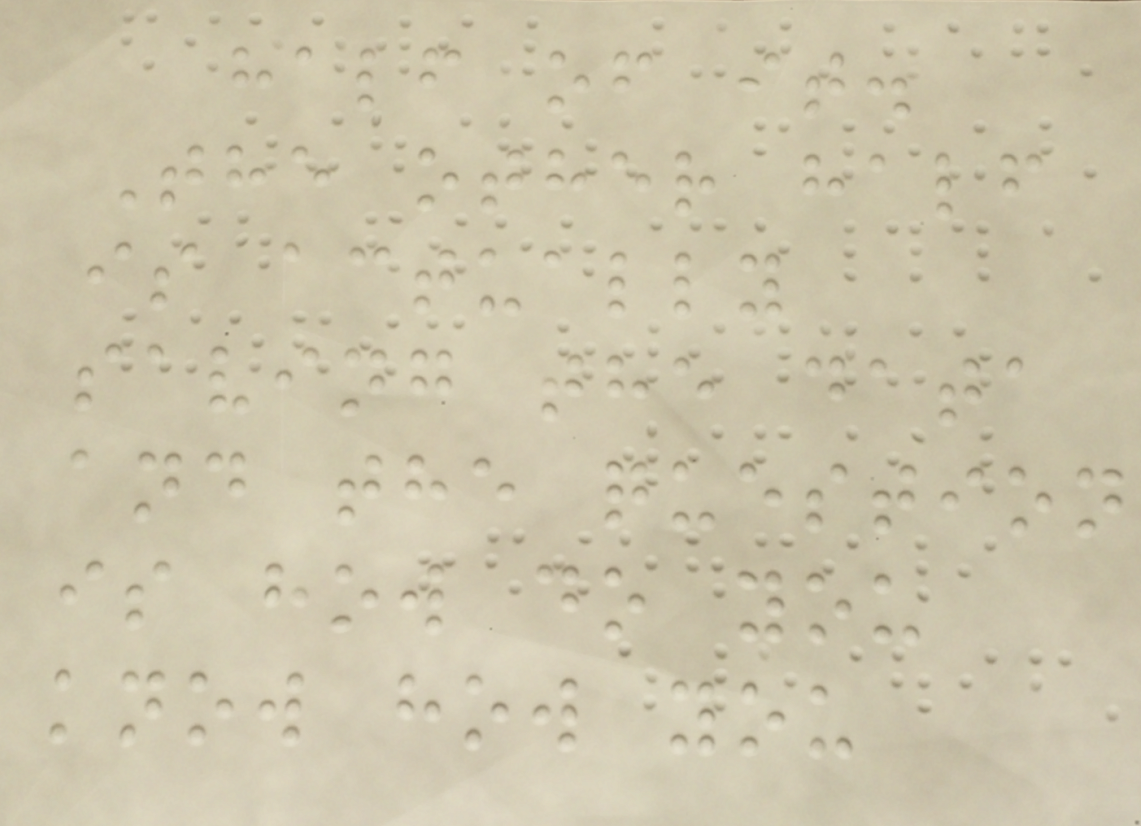half of it.
The other half
is actually
saving the data
and the question
is how do you
know how you
